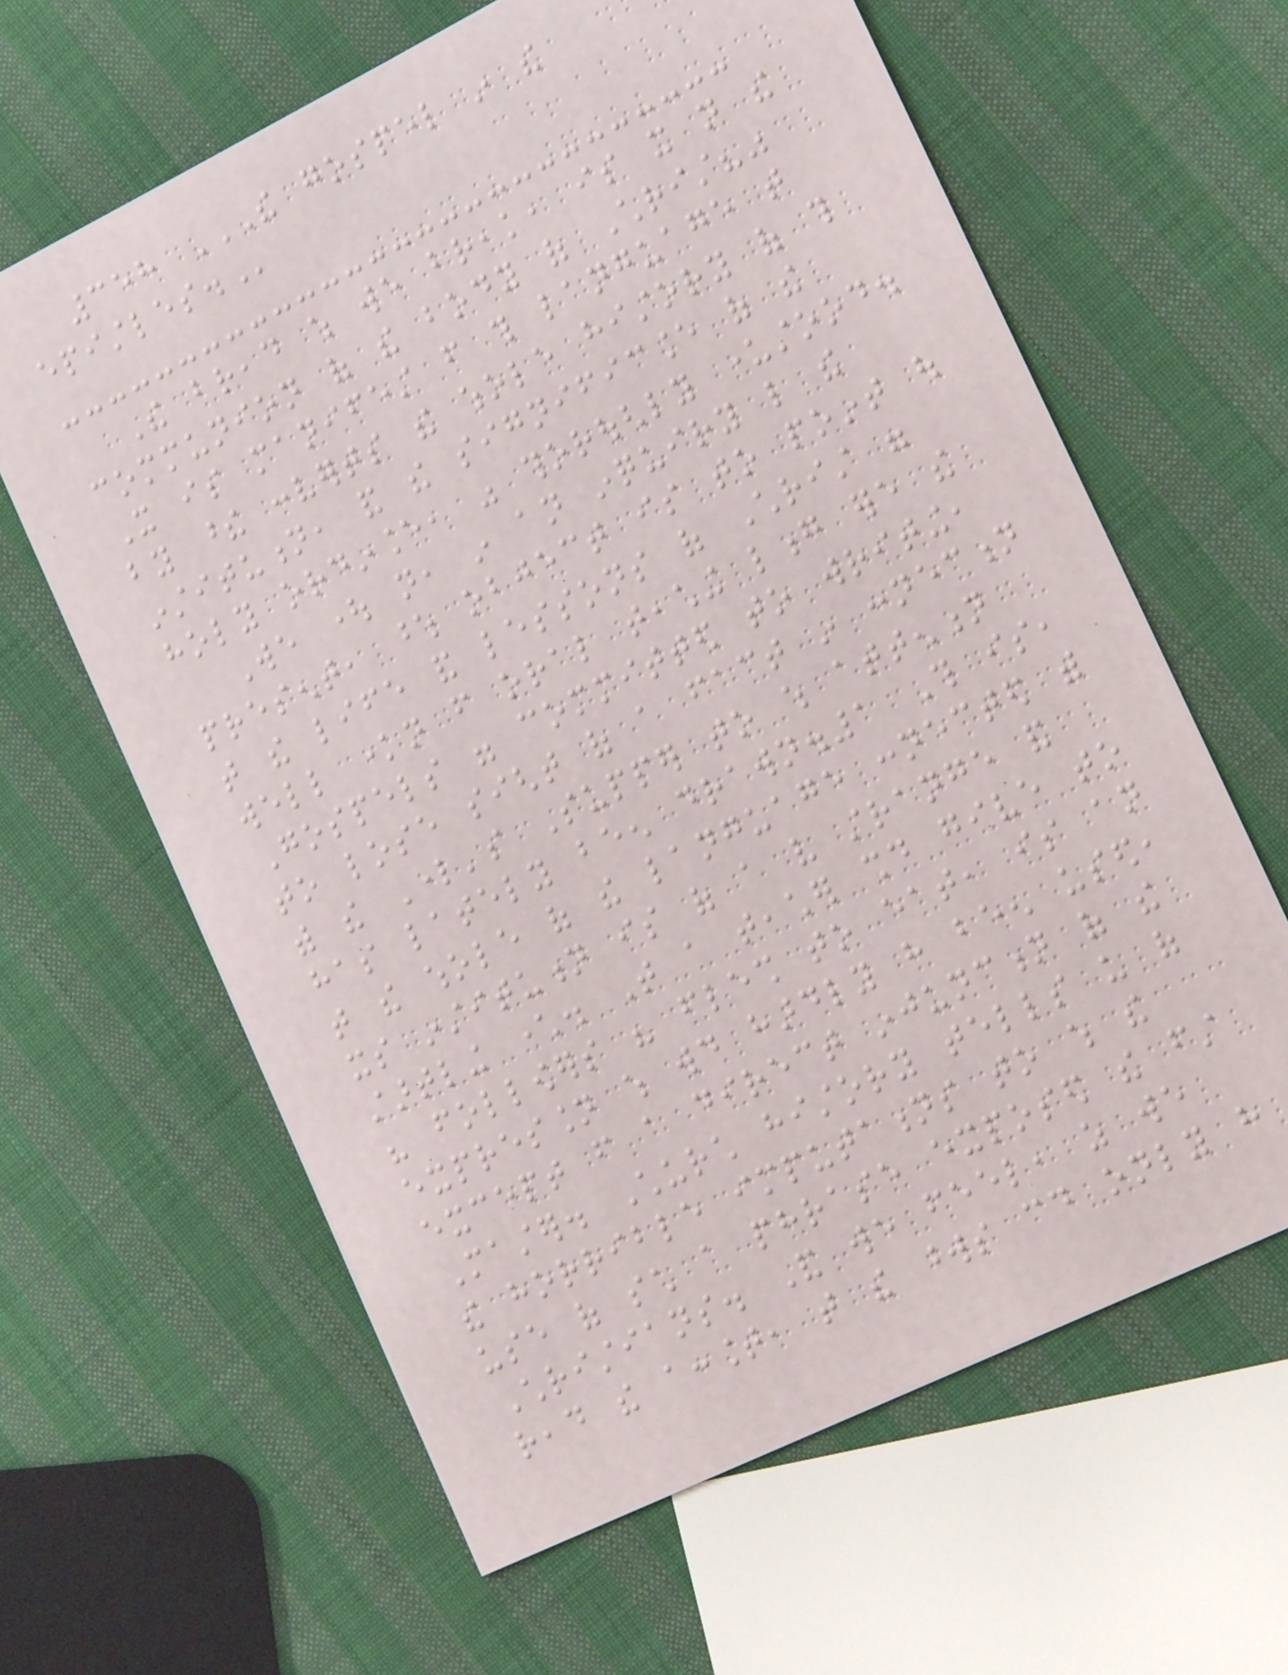358 THE GOSPEL IN THE
EPISTLES.
The bread which we break, is it not the
communion of the body of Christ?"
It is manifest from this language that
by these converts the whole history of this
institution, and the significance of the
holy ordinance, was thoroughly understood.
We ought not, in an inquiry like the
present, whose object is to point out
that the life and lessons of Christ were
well known from oral teaching long ere the
Gospels were committed to writing,
to lose sight of a fact in connection
with the Lord's Supper to which attention
has lately been drawn.1 This is,
that the whole of the language connected with
its institution is of a very strange and
startling character. That a teacher should give to
his followers his flesh to eat, is an
expression which would hardly have been used,
except from a direct injunction of the
Master. Church history tells us of
the horrible imputations to which the
use of such a phrase exposed the first
Christians. And we feel, as we
read the account, that the words could only have
